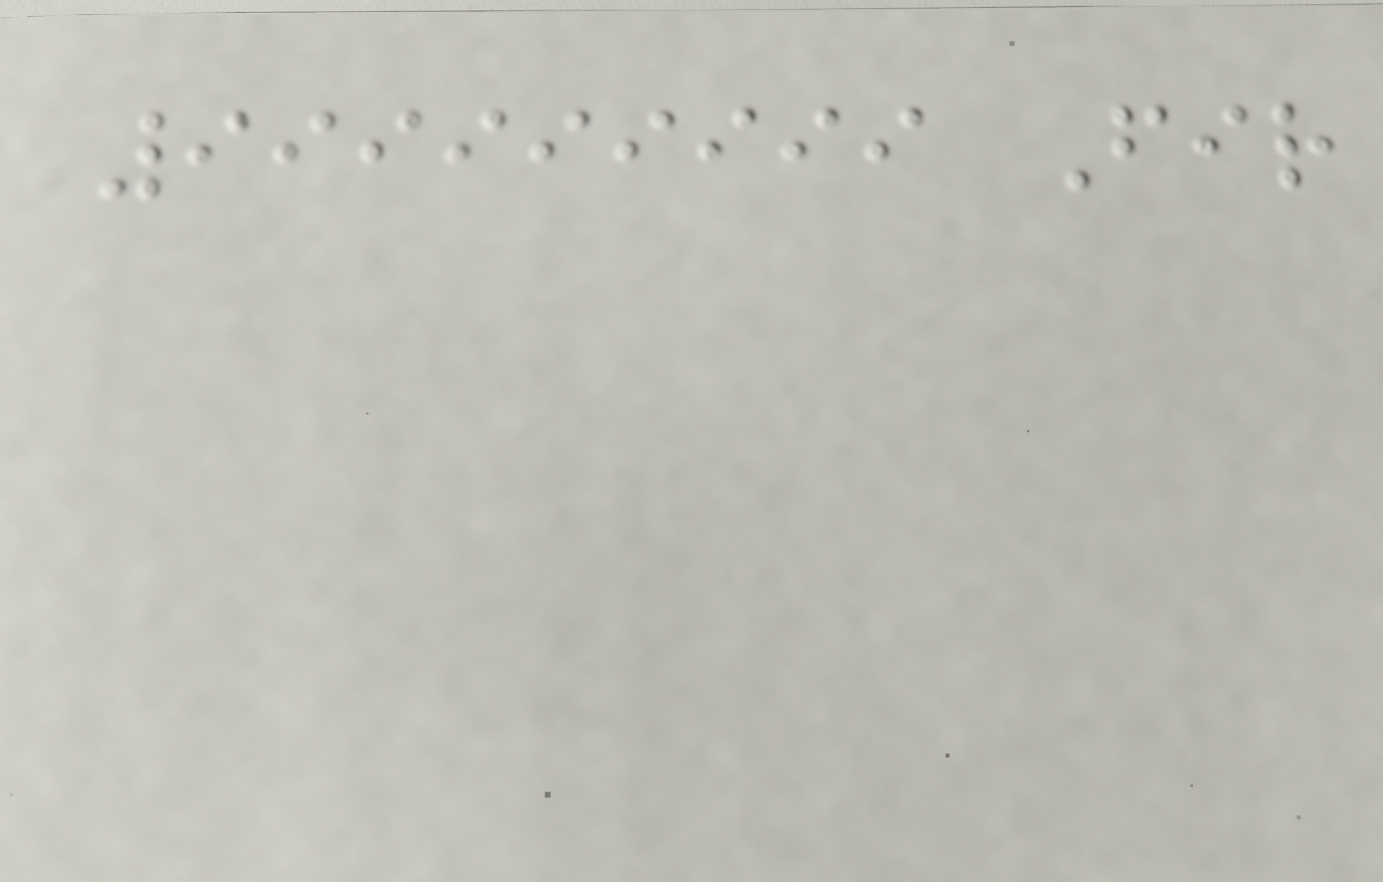999999999 Fir
